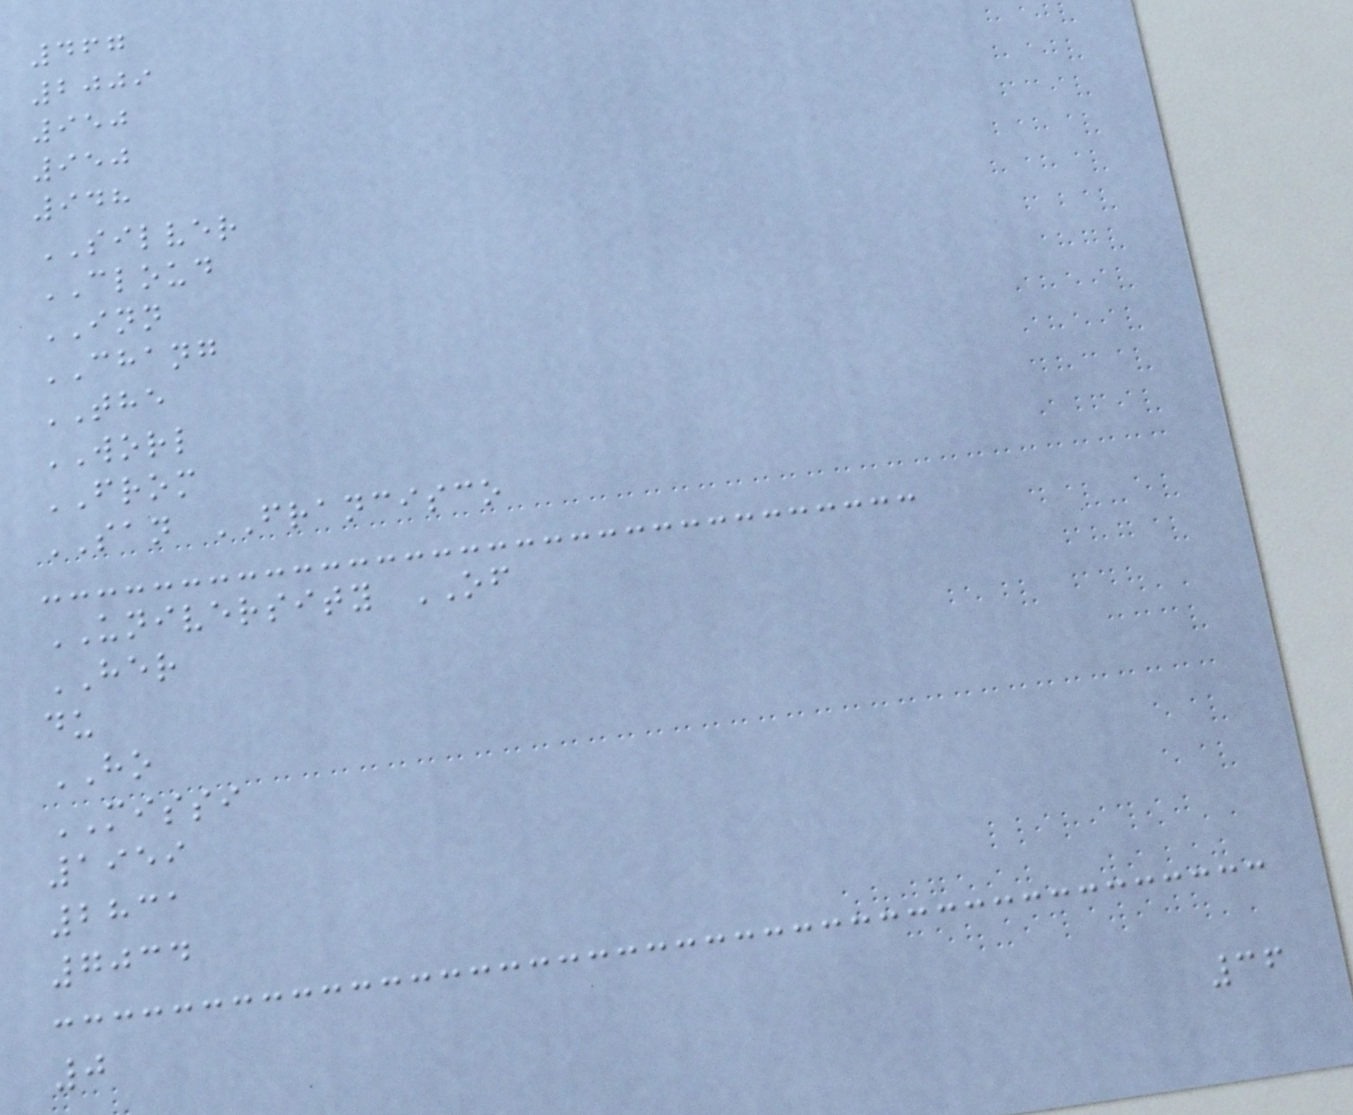467
2009
950
950
948
SILVER
CLOUD
INN
CHANG
THE
WORL
FROM
SAN FRANCISCO
UNIVERSITY OF
HER
du
HO
MISSI
1959
2831
7034
0
36
